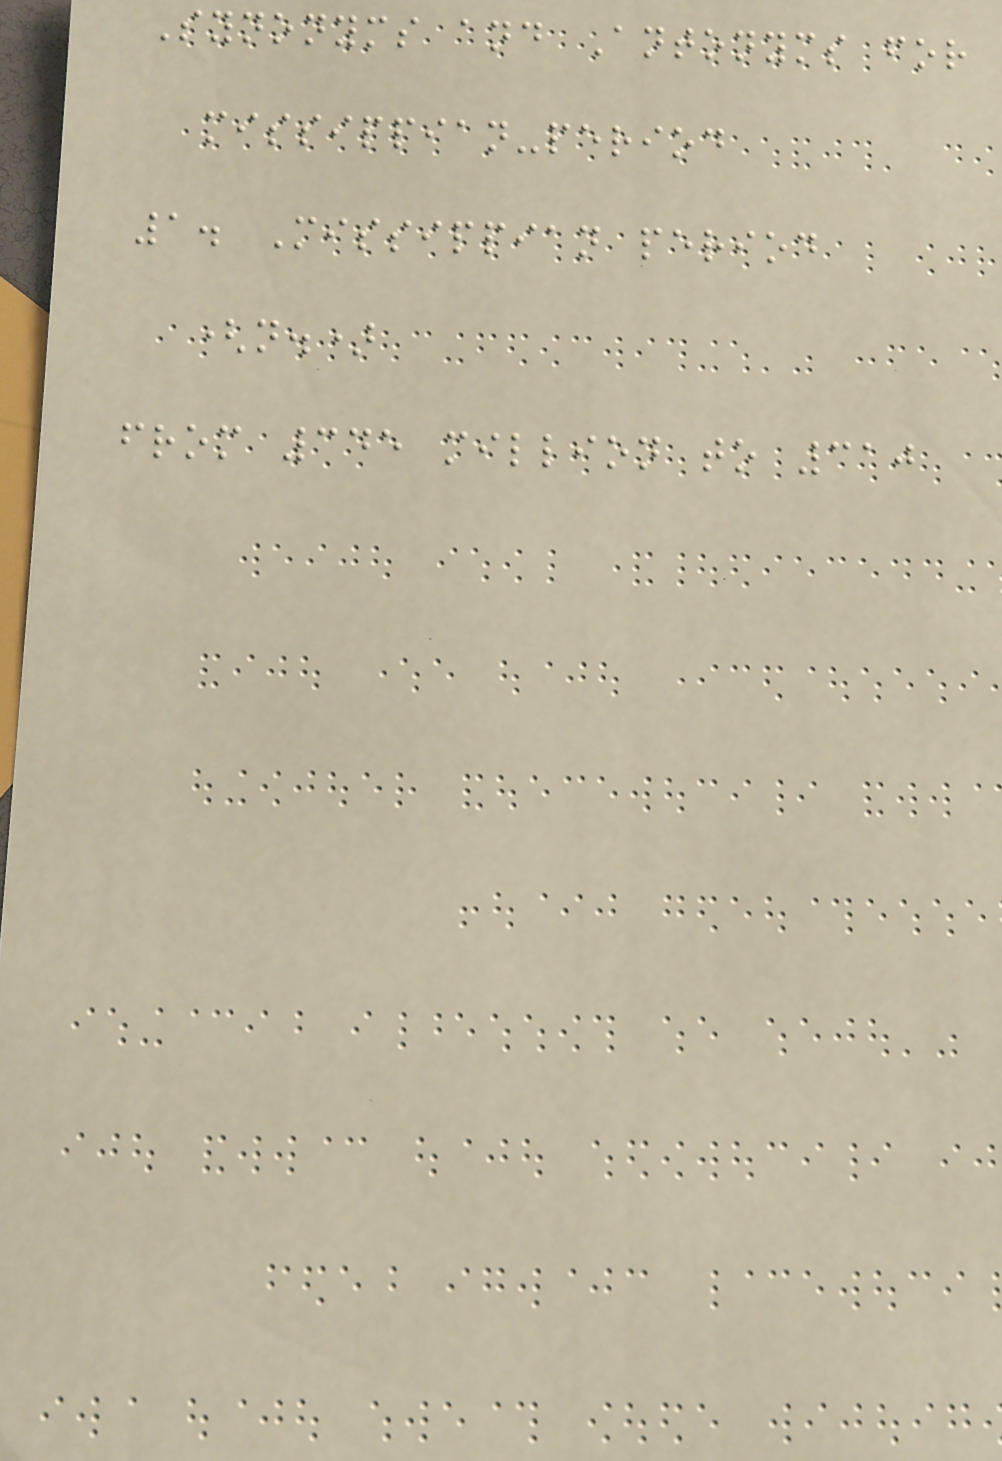Synonyms and Antonyms for
missippian-period
1. Missippian period
(n.)
from 345 million to 310
